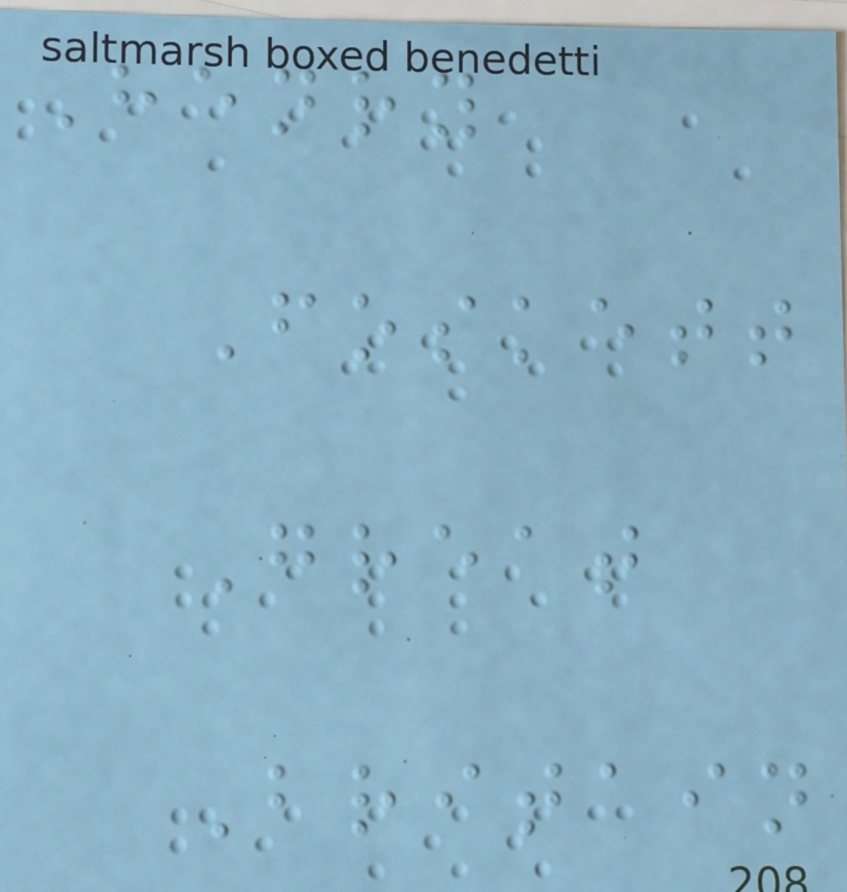Henry
Foskett
Great
Britain
